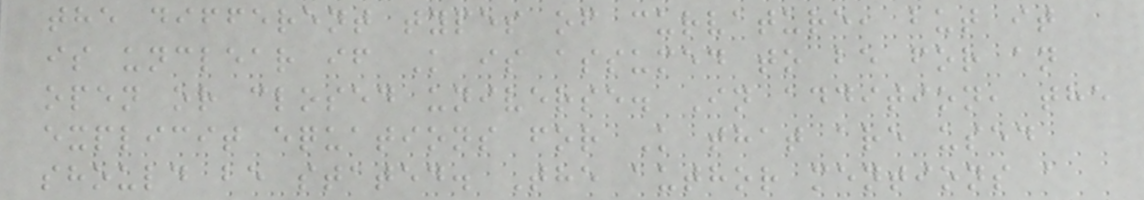the different types of curvature, but it
is unclear if K is assumed to be for an
open or closed universe. In addition, the
explicit equations for K that are used
should be stated. The author mentions a
